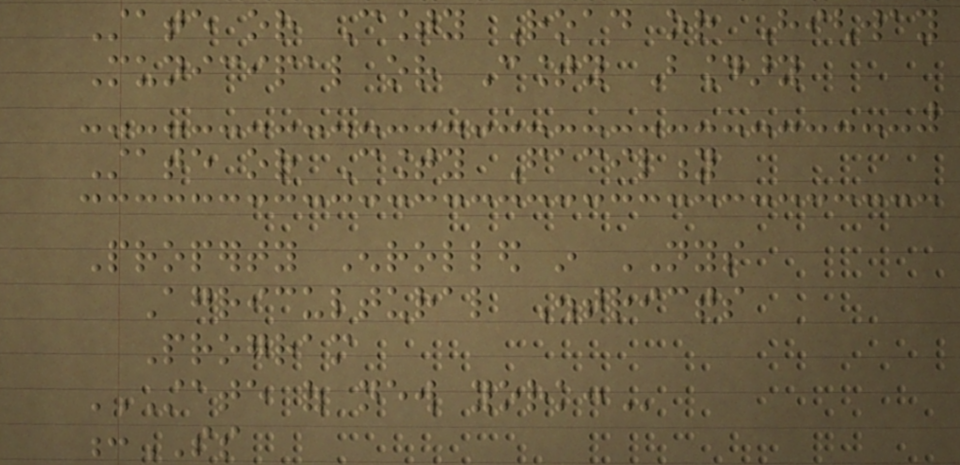State or County Road or Highway
Municipal or County Boundary
State or County Facility
Property Enrolled in NYS
Agricultural Districts
Program
STATE OF NEW YORK:
:SS
